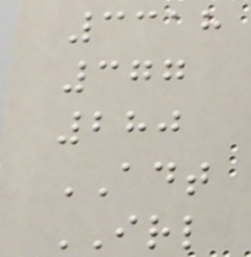3318
377
280
ADT
IRL
